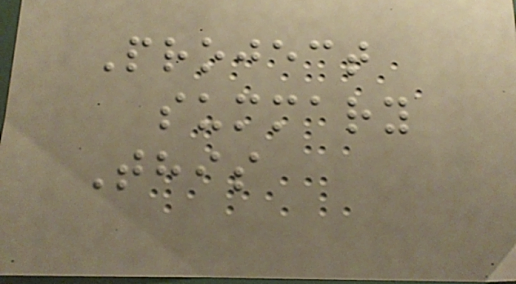Project
summary
This
